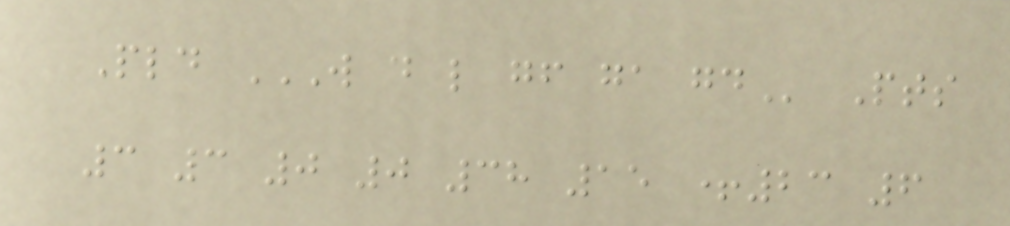Pld W D L GF GA GD Pts
3 3 0 0 38 15 +23 6
